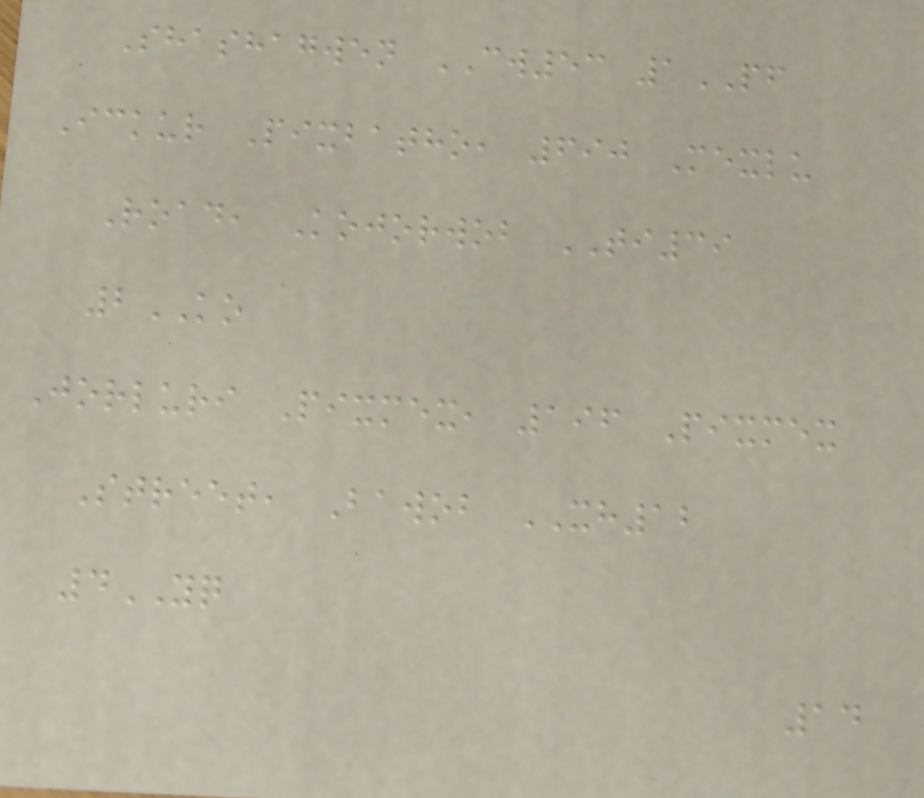Shashagwen CW53 1PF
Ickur Pixbatho, 690 Mexlu
Road, Kojorwob TI39
2KO
Jorluri Pixmex, 196 Pixmex
Street, Bawob XH12
4YQ
14
